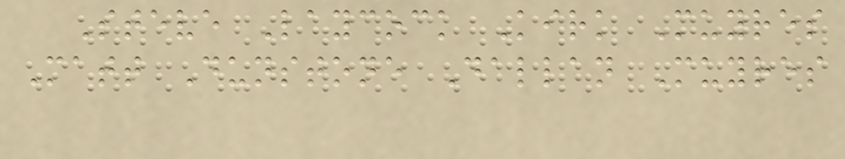Steve Laycock Kirk Muyres
Matt Dunstone Dallan Muyres
